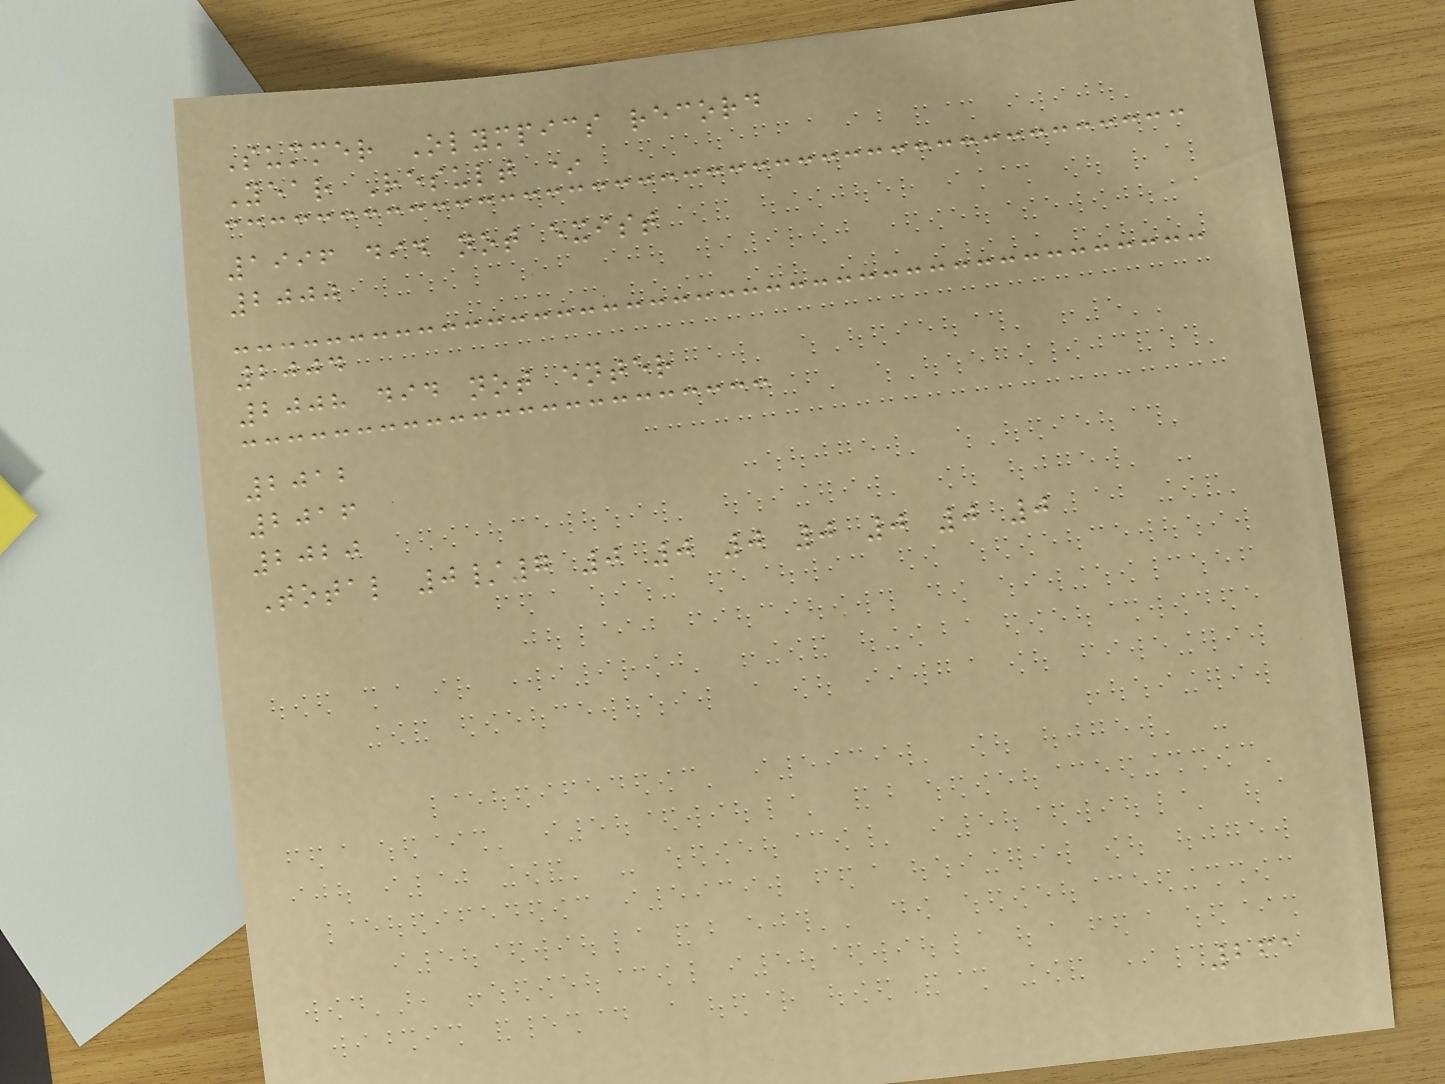Summer Olympics record
Year Result *
1996 did not exist
2000
2004
2008 did not enter
2012
2016
2020
Total 0/7 0 0 0 0 0 0 0
261
